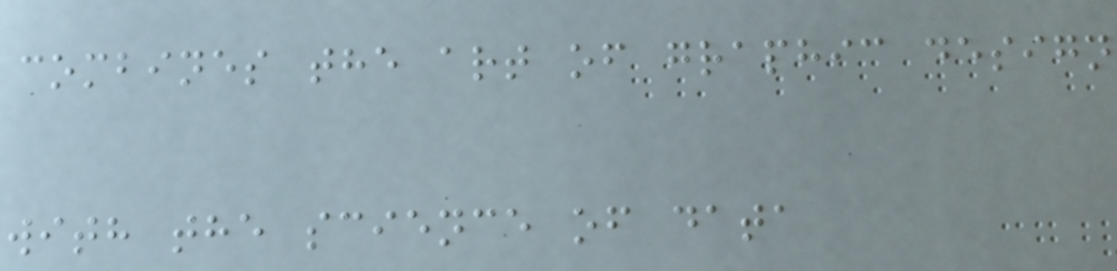combines the art of graphic design
with the science of data
